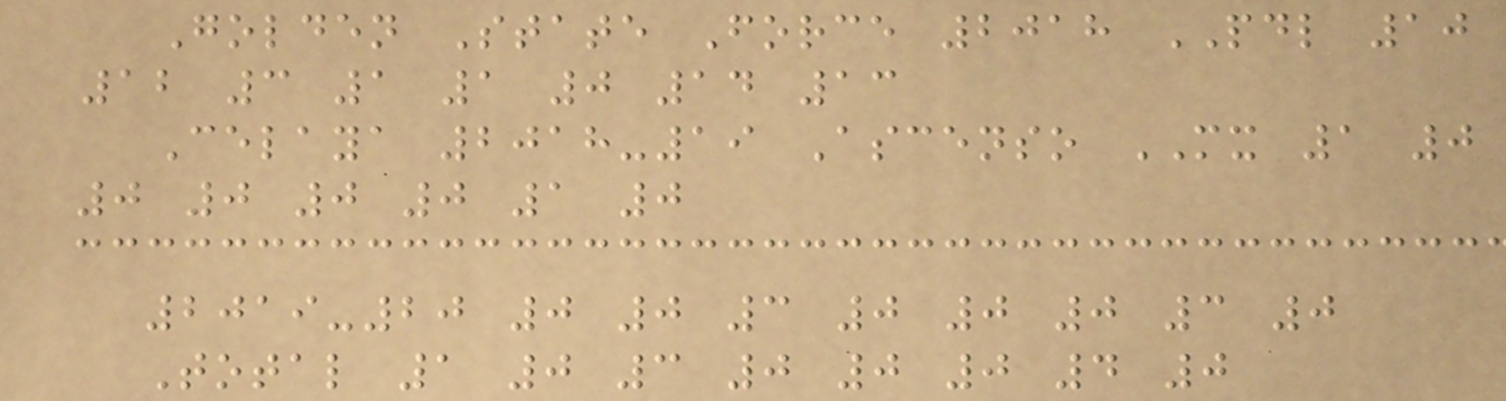Golden State Force 2018 PDL 10
12 3 1 1 0 14 13
Celaya 2018-19 Ascenso MX 1 0
0 0 0 0 1 0
2019-20 0 0 3 0 0 0 3 0
Total 1 0 3 0 0 0 4 0
